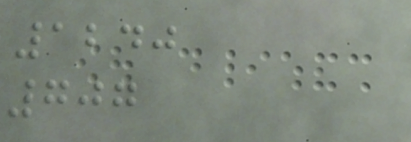1240
707
